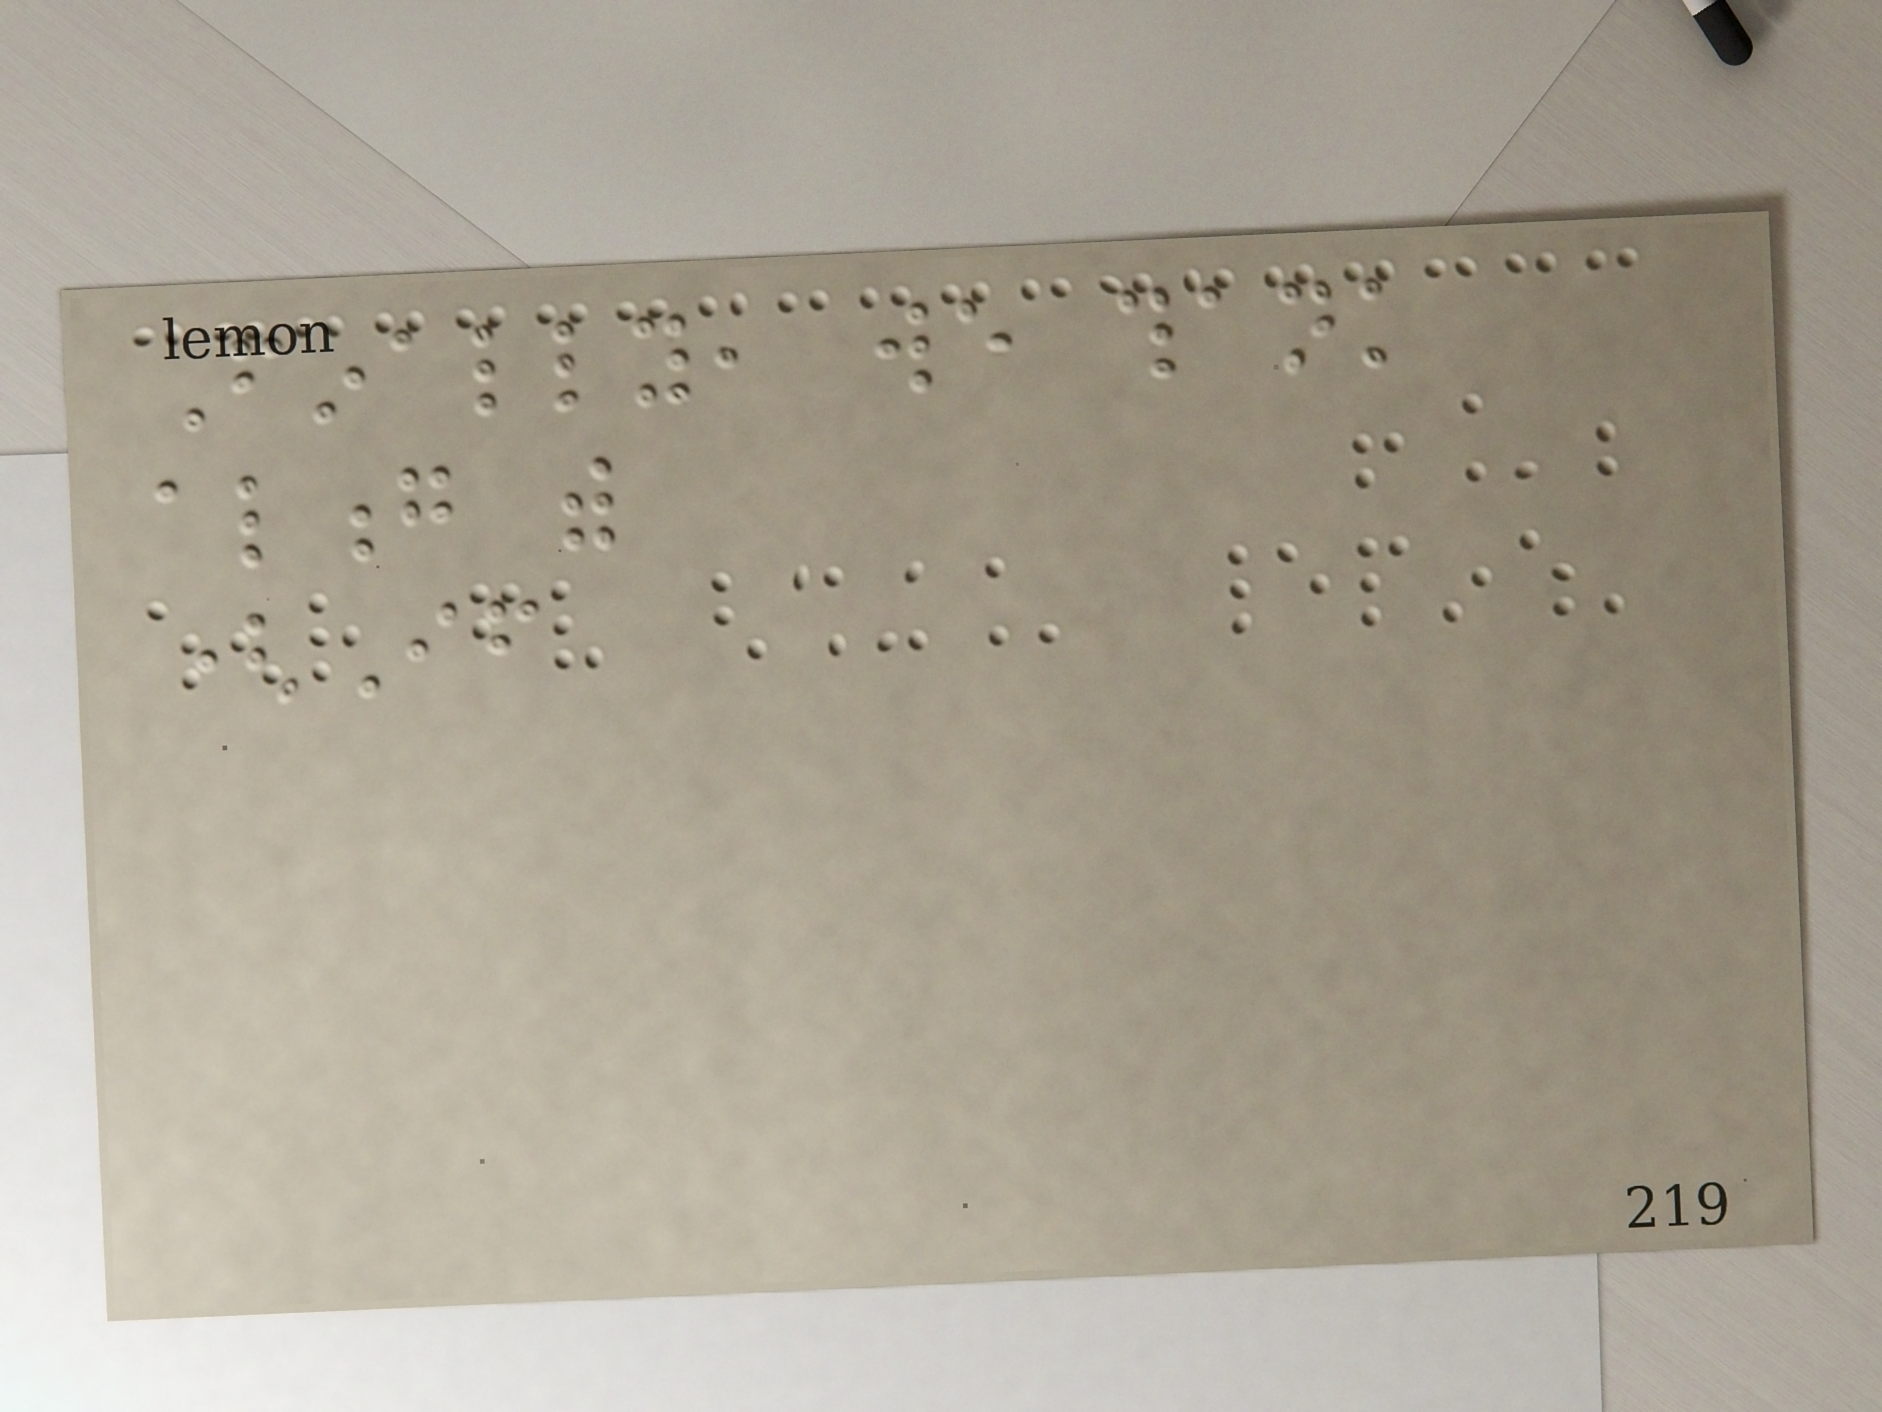Finally, we thank
along with
(If
